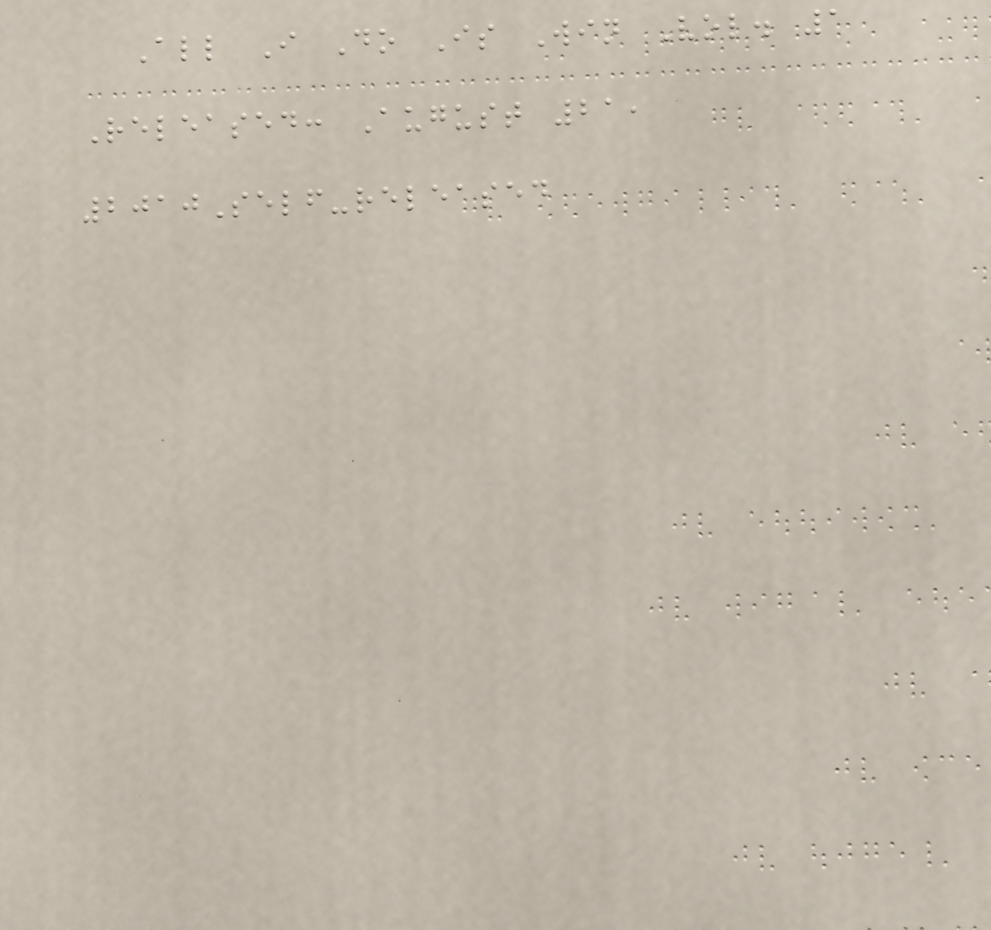All I Do Is Win Vol. 1
Released: August 21,
2010Self-released
